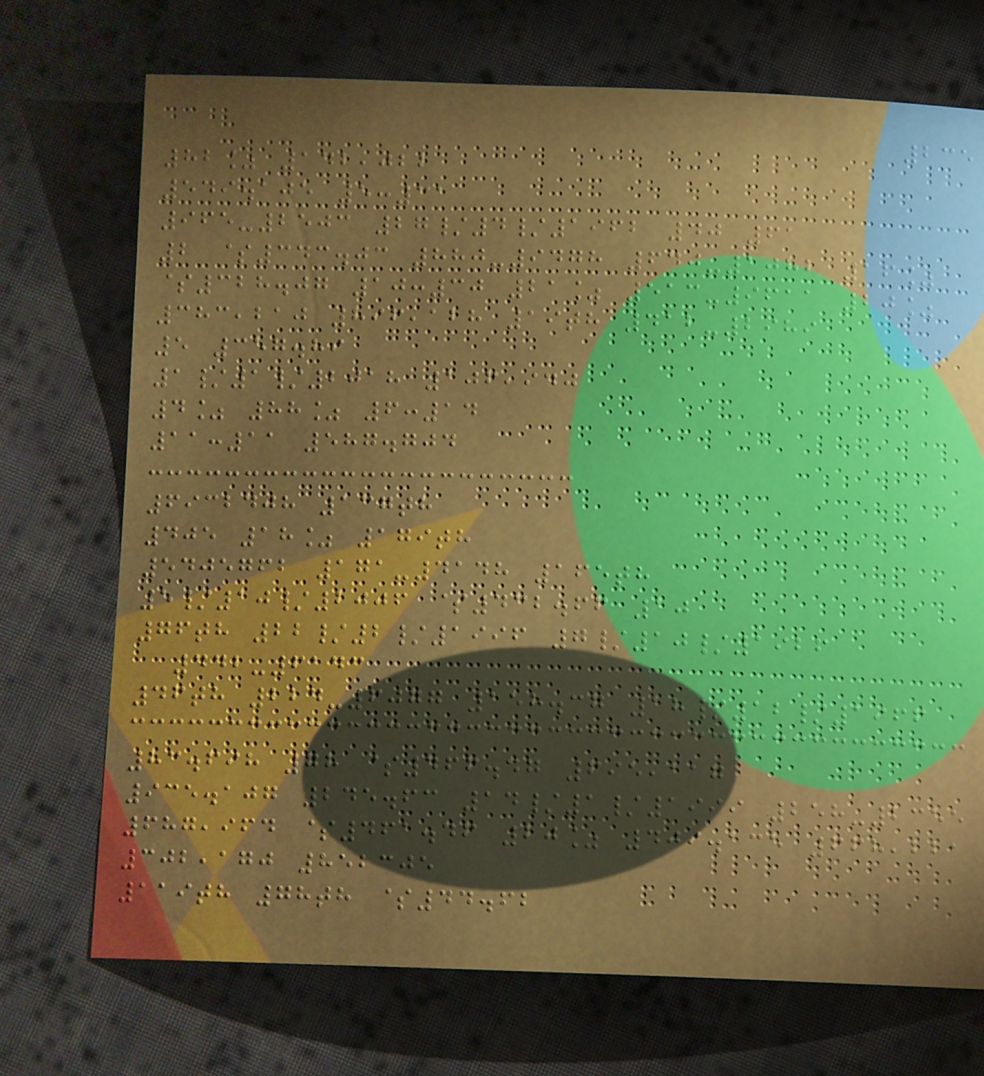235
82% 142,022
549.105 5:31
965-2503 27/4/1962 40 61
2 $343.03 880-9478 640-1082 16%
$328.07 10:30 21% 513-9611 20%
383,210 896,128 19th 412-2989
5 357.89
1/1/2018 106,940
4% 88% 6:14
11:11 587.704
6932408 137th
405 18% 179th
5405762 171-4148 165th
5/10/2006 $432.66 10
76th 22/2/1996 7/10/1926
442-6143
46th 224-6077 158.37 18/12/1966
83.698 78 $466.47 695,117
935.107 245.63 14/1/1999 258-2355
687,964 $461.46 20% 409.135 668,221
302,170 852305
119th 78th $44.62
